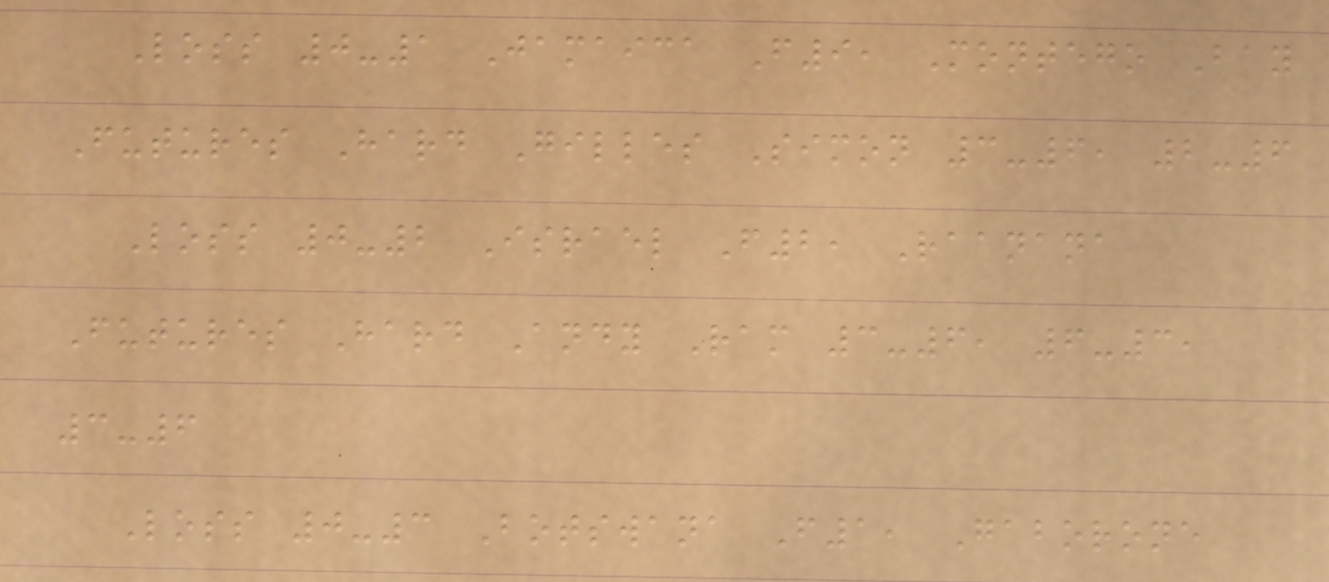Loss 0-1 Jamaica F9, Montego Bay
Futures Hard Gilles Simon 3-6, 2-6
Loss 0-2 Israel F2, Raanana
Futures Hard Andy Ram 3-6, 6-3,
3-6
Loss 0-3 Botswana F1, Gaborone
